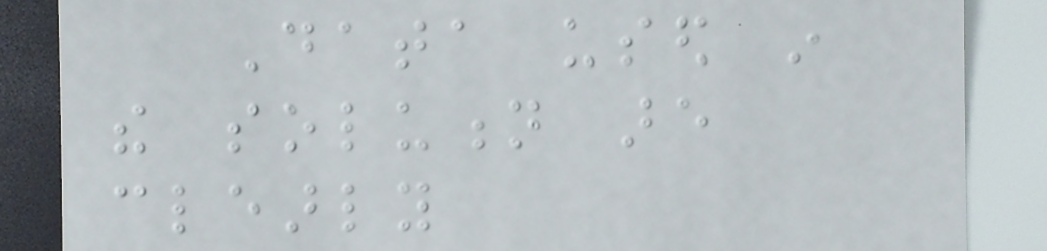Data used in
the solution are
clearly
